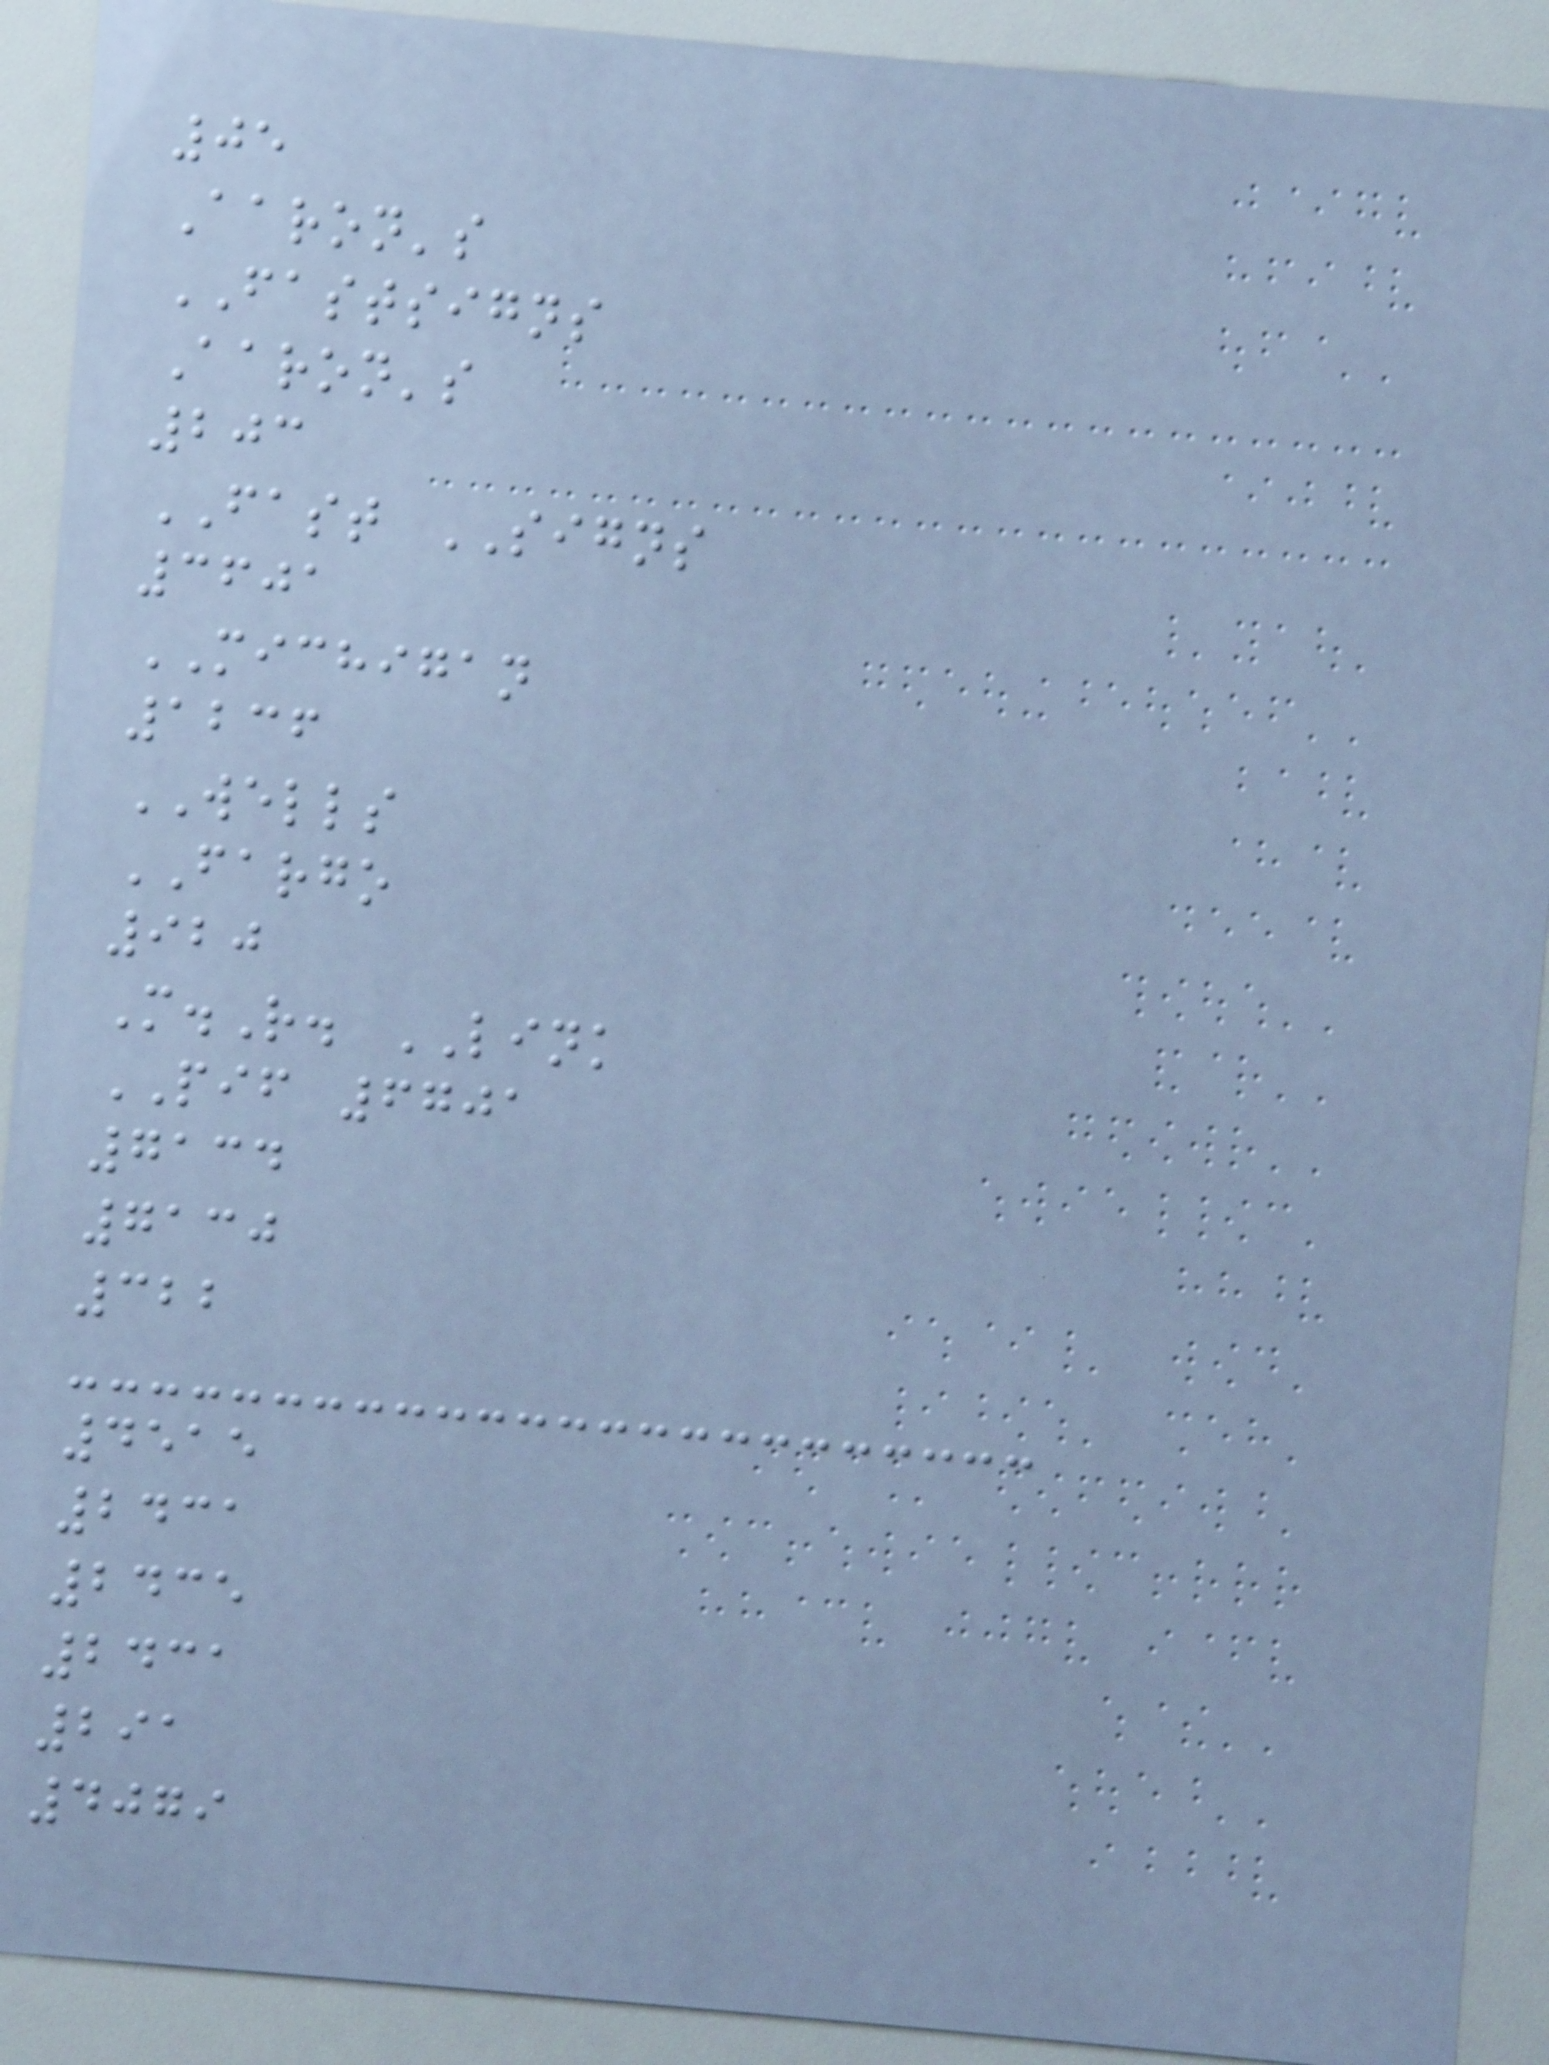05
Aaron's
FASTSIGNS
Aaron's
203
FAST SIGNS
3601
MICHIGAN
1236
WELLS
FARGO
920
M.R. LINK
PIF 6701
7134
7130
322
4515
2431
2435
2431
291
4079
